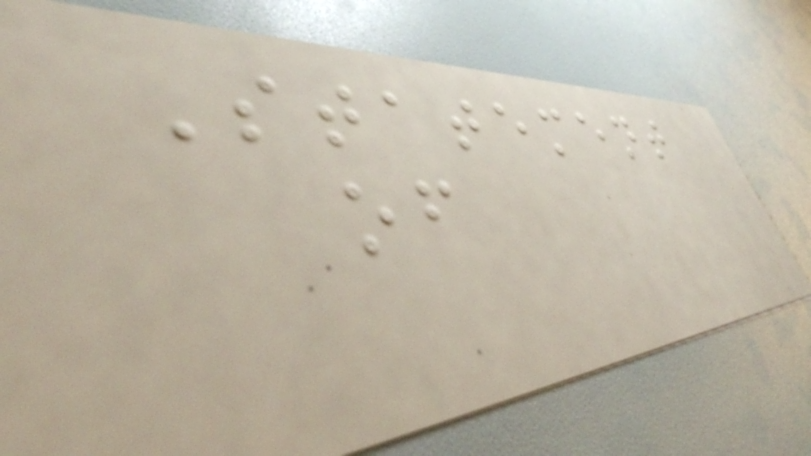Statement
of
